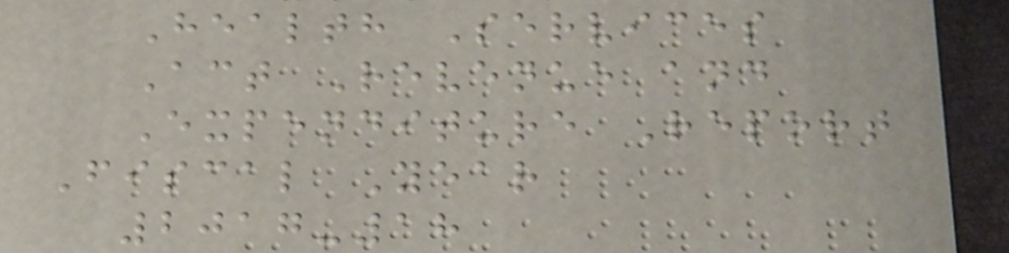Health Services
Act Revenue and
Expenditure Report
Fiscal Year
2017-18
